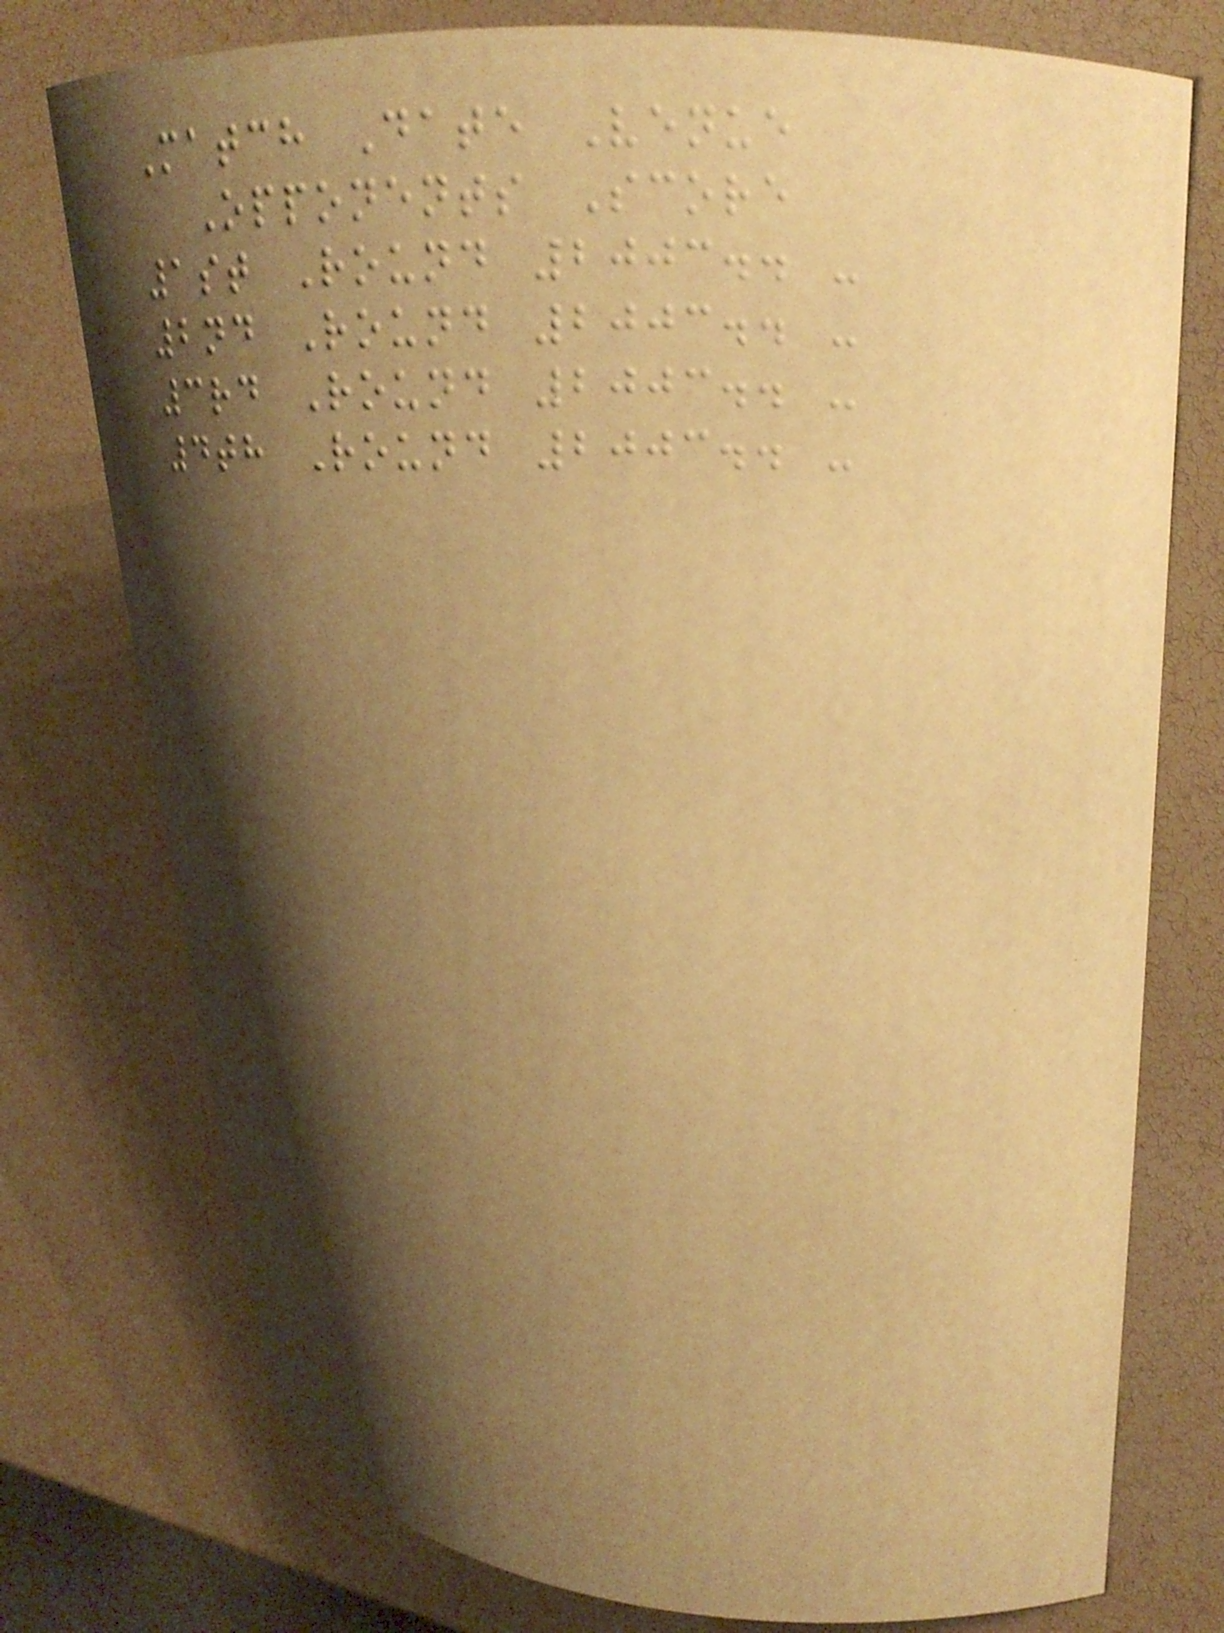Match Date Venue
Opponents Score
1st Round 2003.. -
2nd Round 2003.. -
3rd Round 2003.. -
4th Round 2003.. -
